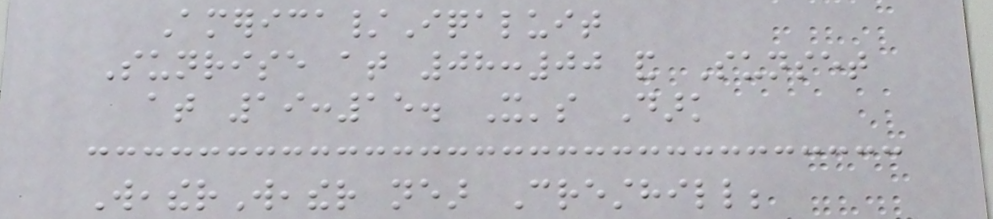America/Iqaluit
Sunrise at 08:00 and Sunset
at 19:15. It's Dark
WeatherWeather near Cresthill;
